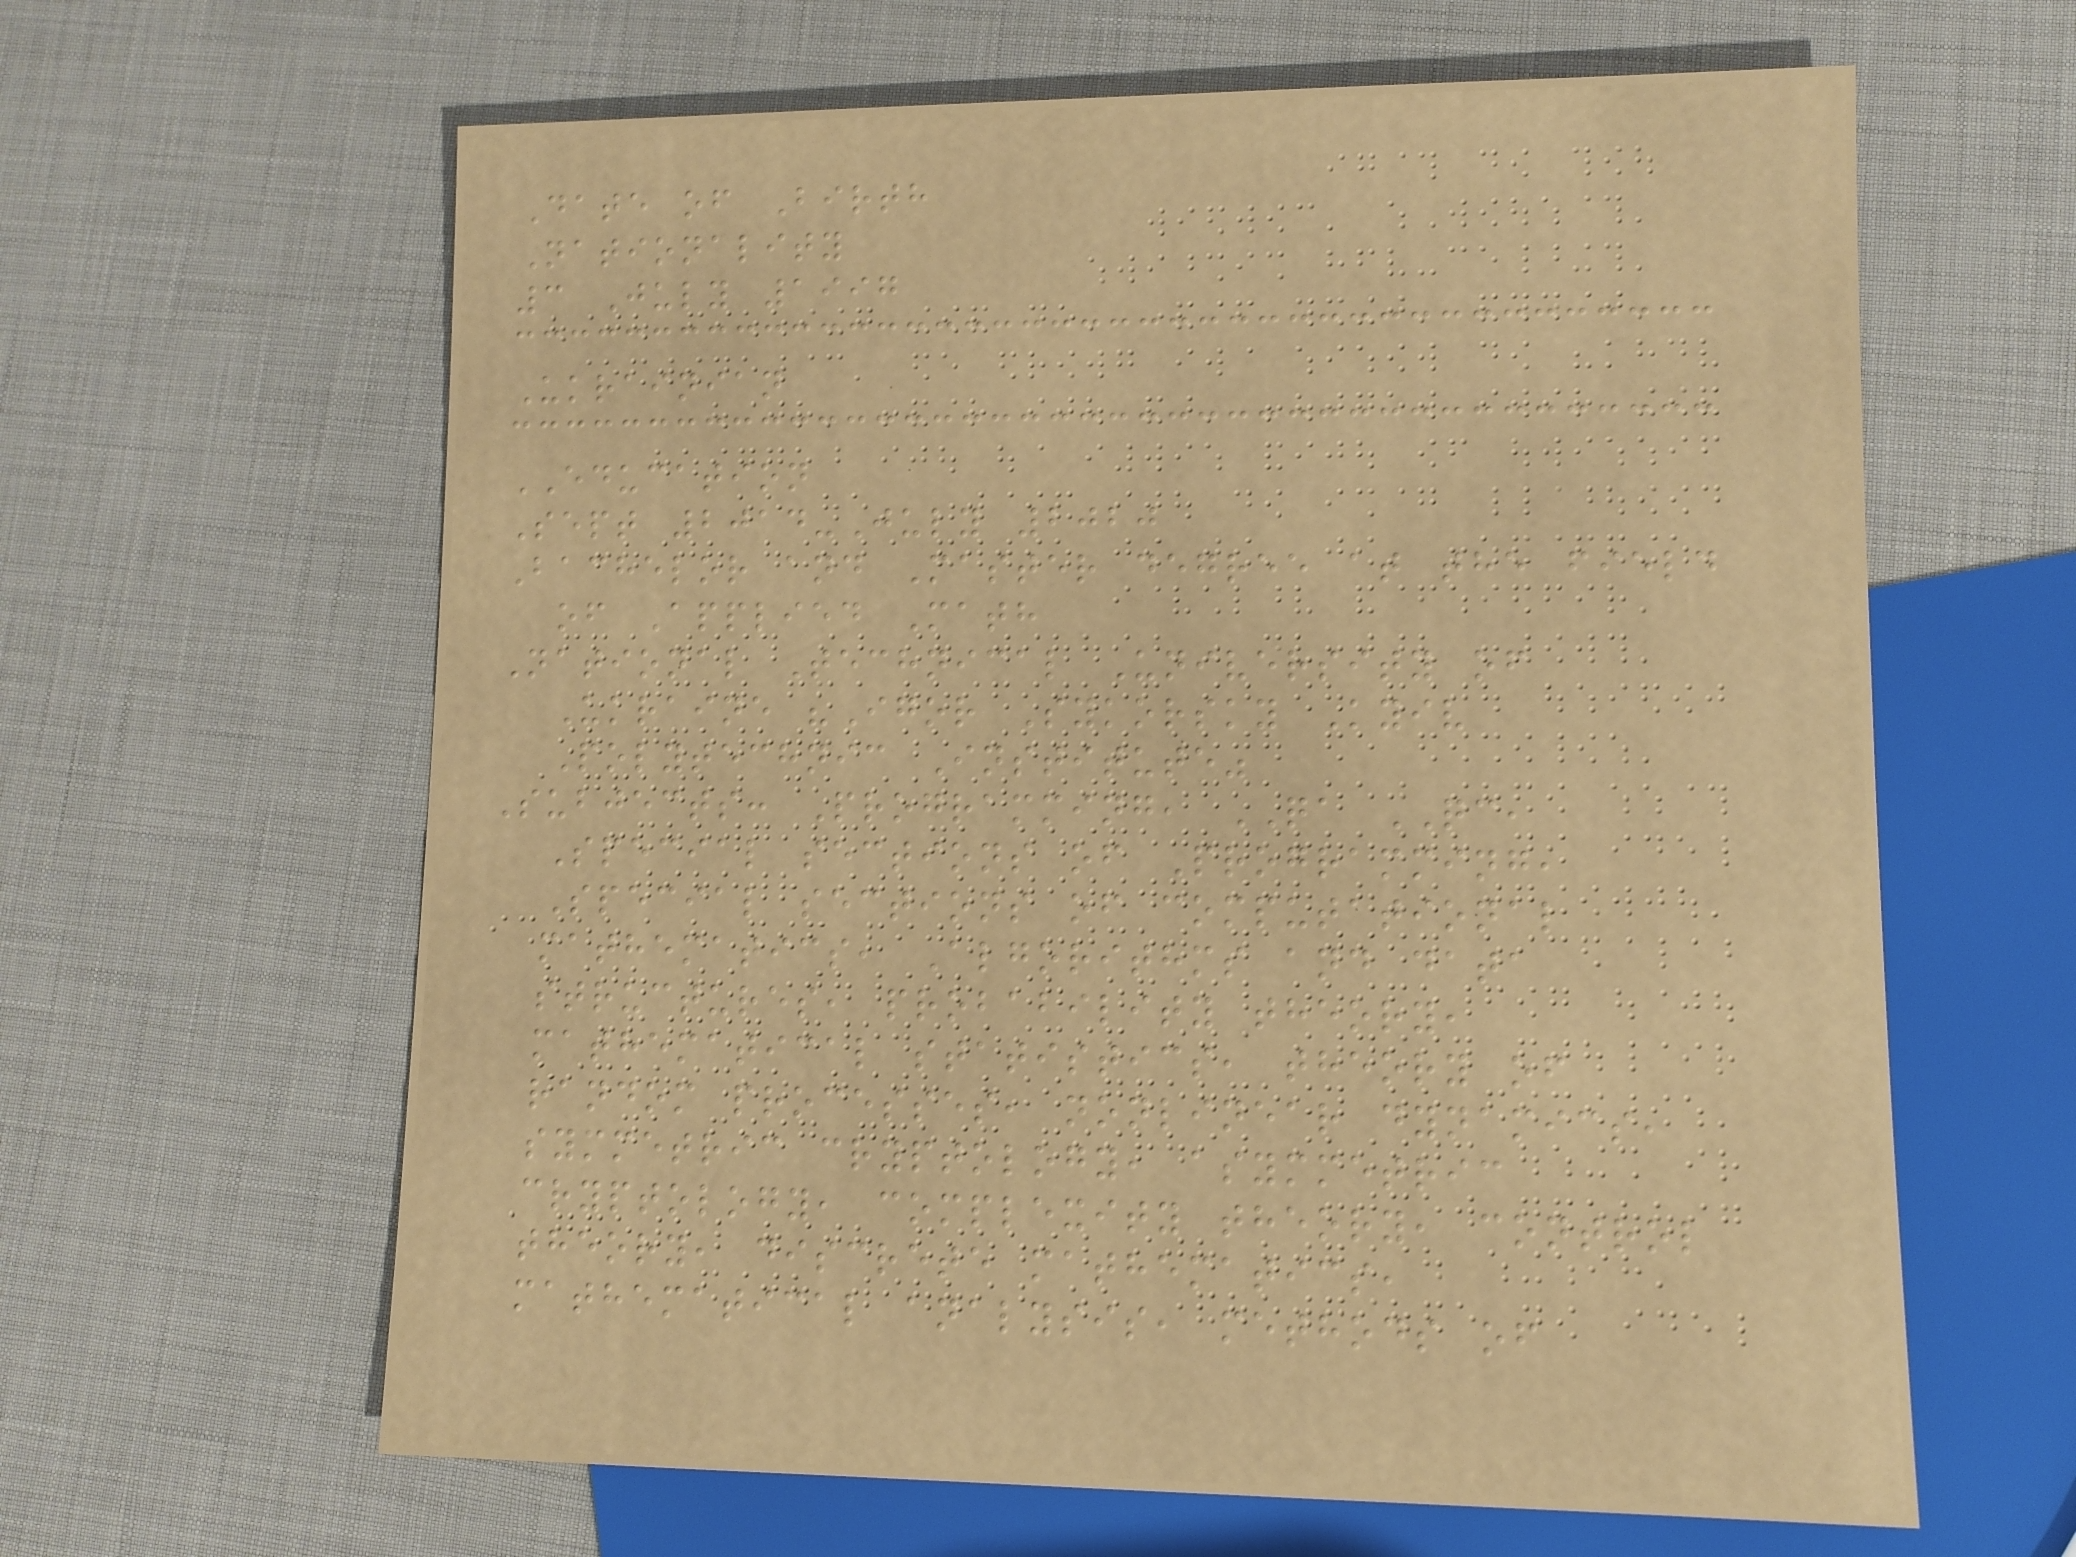Date of Birth
Nationality
3 July 1997
Ukrainian
EDUCATION
Sept 2014-July 2020
Bachelor and Master degree at the field
of Applied Math
National Technical University of
Ukraine "Igor Sykorsky Kyiv
Polytechnic Institute"
Subjects: Programming, QA QC,
Special sections of Programming,
Special sections of computational
mathematics, Algorithms and data
structures, probability theory,
mathematical statistics, theory of
random processes, nonlinear dynamics,
symmetric cryptology, asymmetric
cryptology, complexity theory, control
theory, discrete mathematics,
mathematical analysis, methods of
